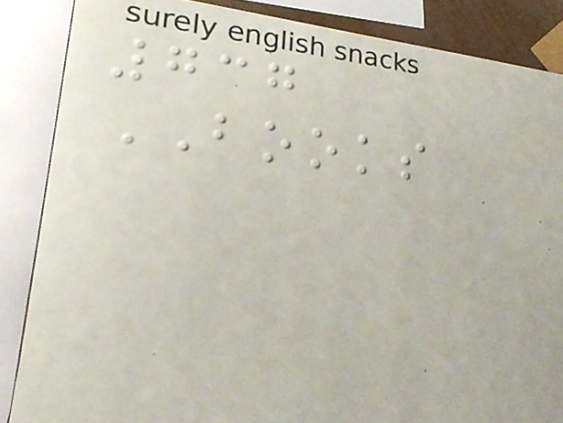737
BOOKS
